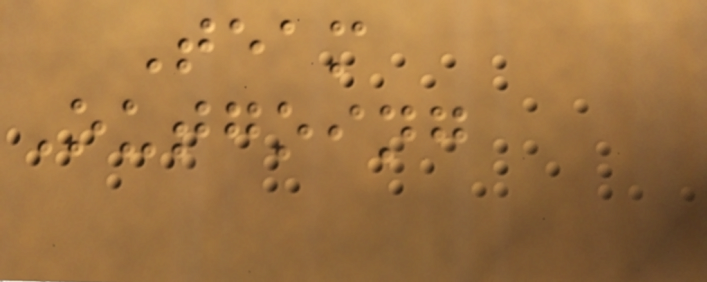Team
Outgoing
